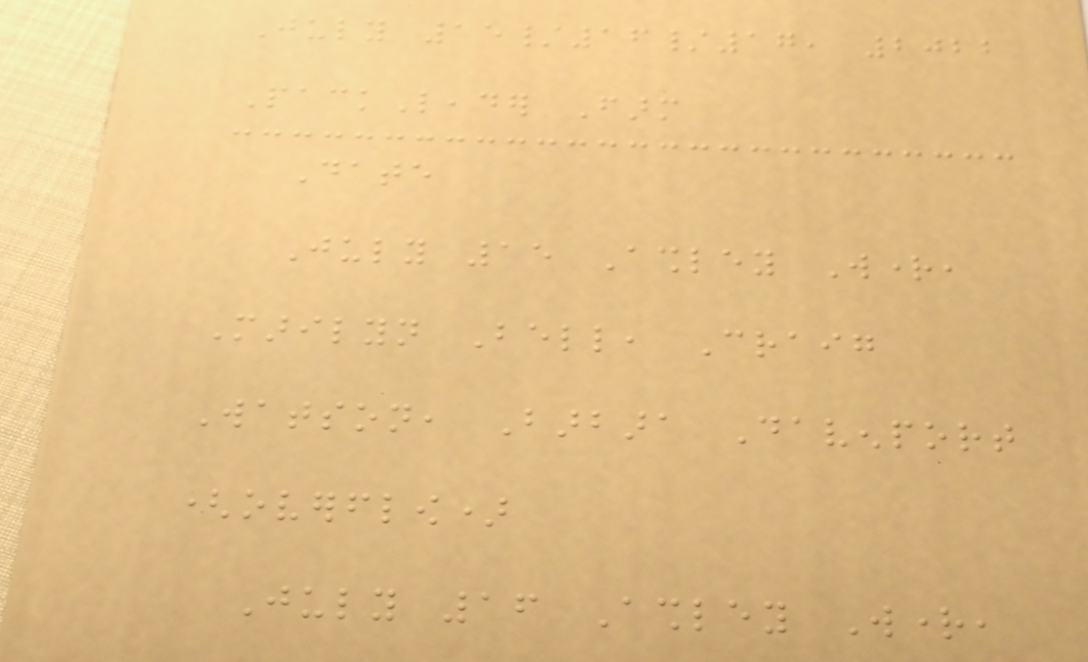July 15/16/17, 2022
PackLeader Farm
Date
July 15 Ashley Wright,
Marilyn Bell, Craig
Watson, Barbara Davenport
(overflow)
July 16 Ashley Wright,
